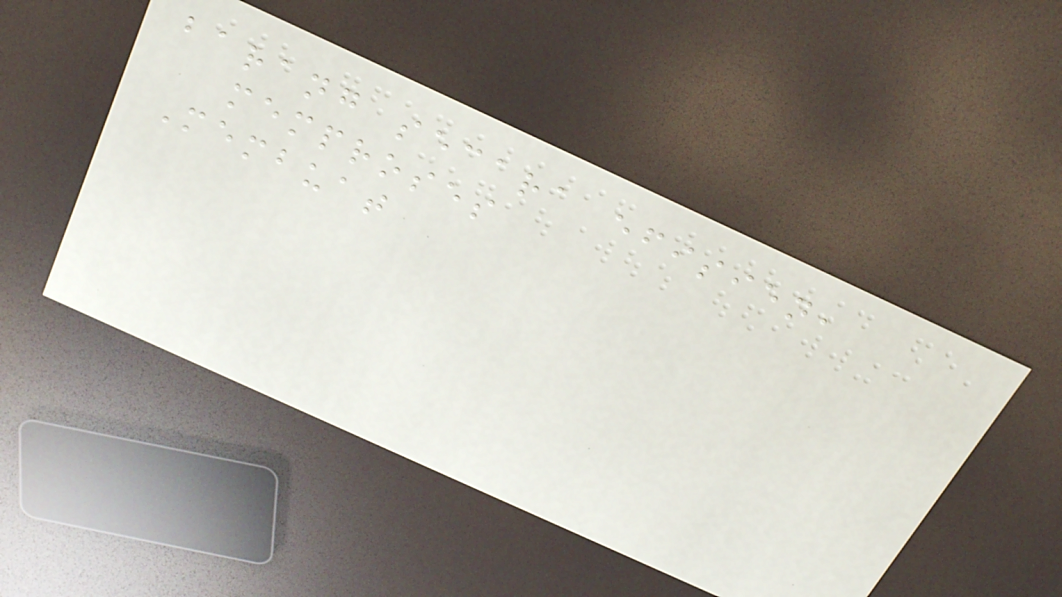barang secara efisien,
memproses
Membuat
